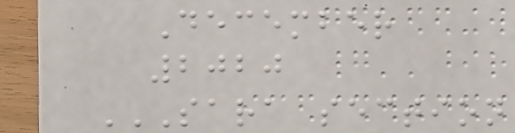December
2020
SARA SECTION
